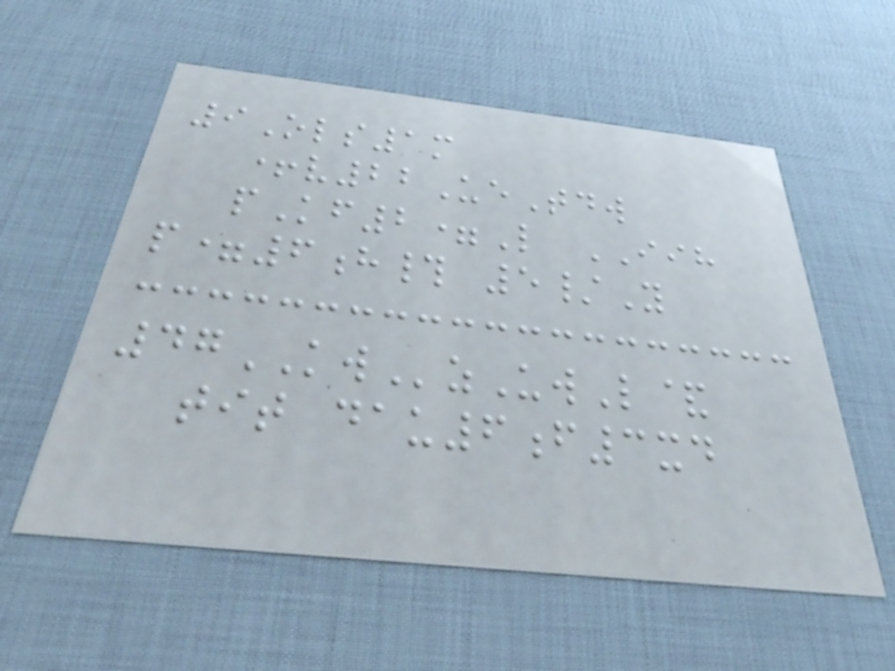9Ols1m
+v22UeTdw
pKf2=L IIH
p=6h# 5/Y
47KWzUwL&
tit dau6f3xd
